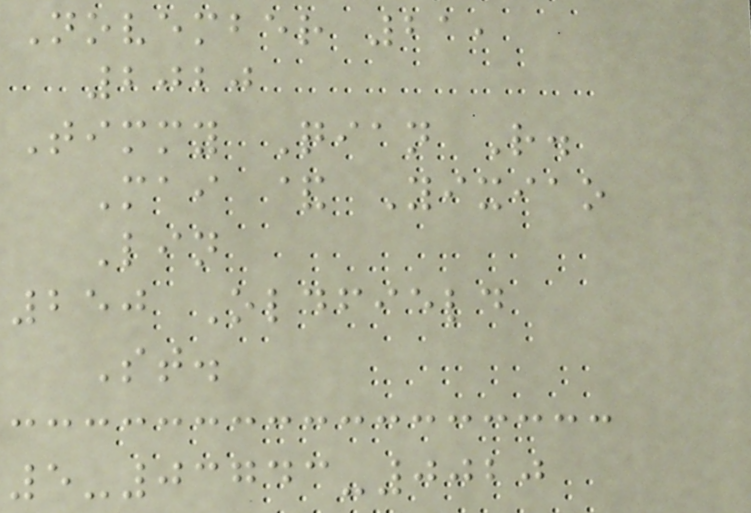November 21,
2020
Timmy Qian R.
Mai & Yixiao
Lin
250 Oldfield
St.
5-03743-0020
